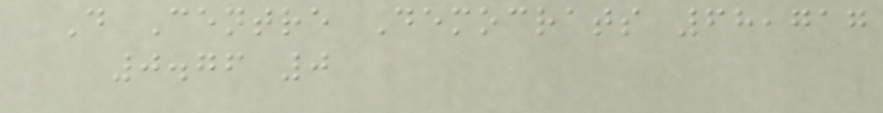D Centre Democrats 68,717
0.76 0
